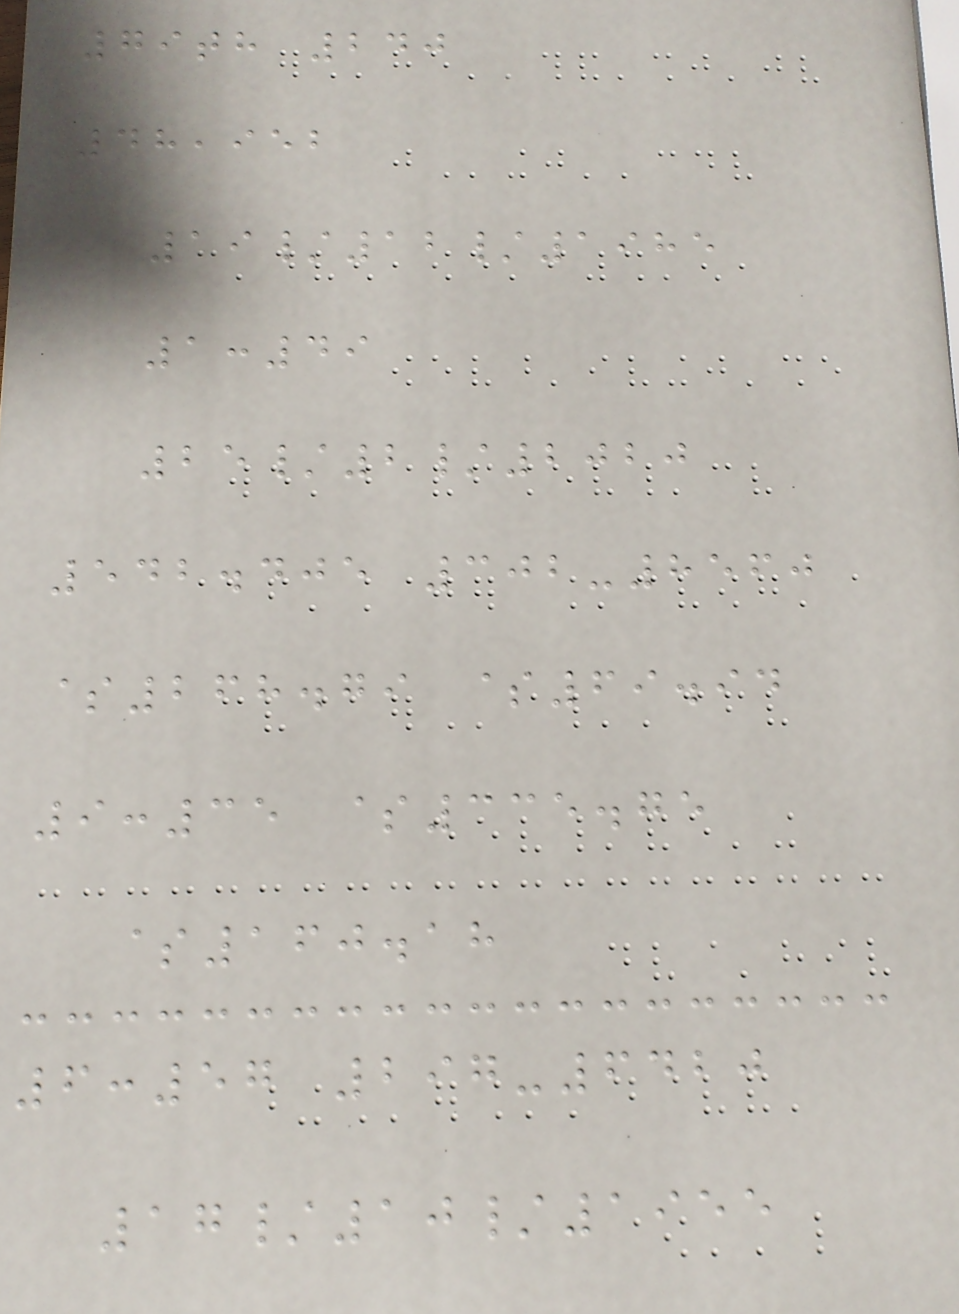79th 240
48,952
19/12/1985
1:49
25/2/2020
542.405 302-8560
$268.79 $69.94
9:35 $335.75
$160.18
6:57 297-6420
17/10/1955
